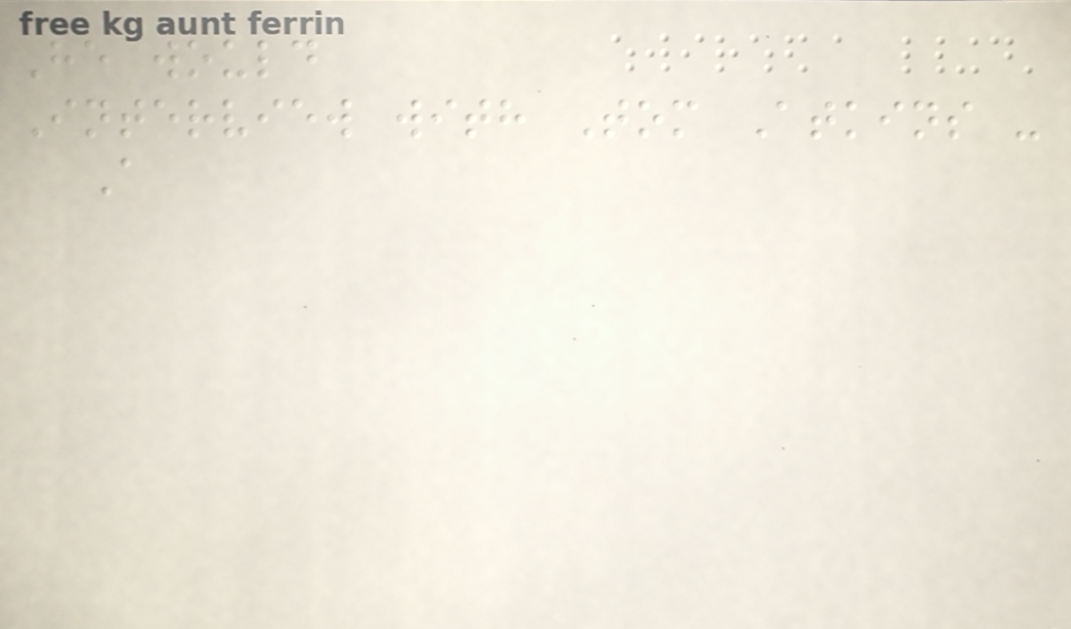He would
Interview with Tom Atkins -
A
